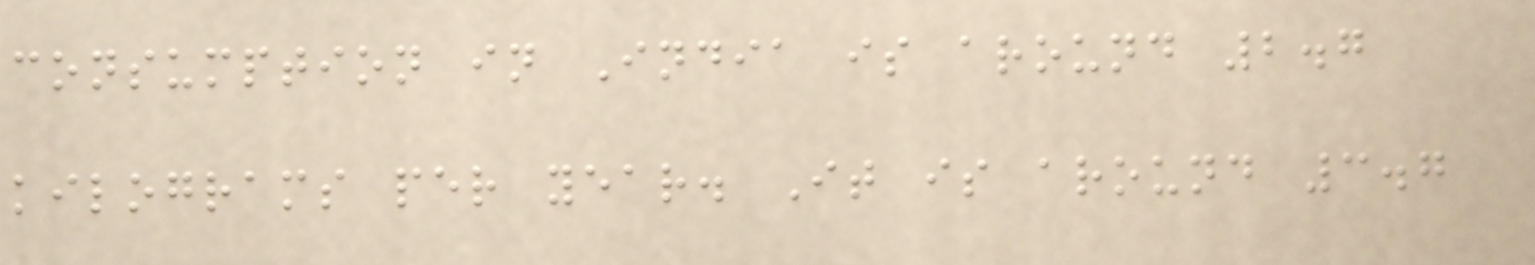consumption in India is around 2.7
kilograms per year. It is around 3.7
